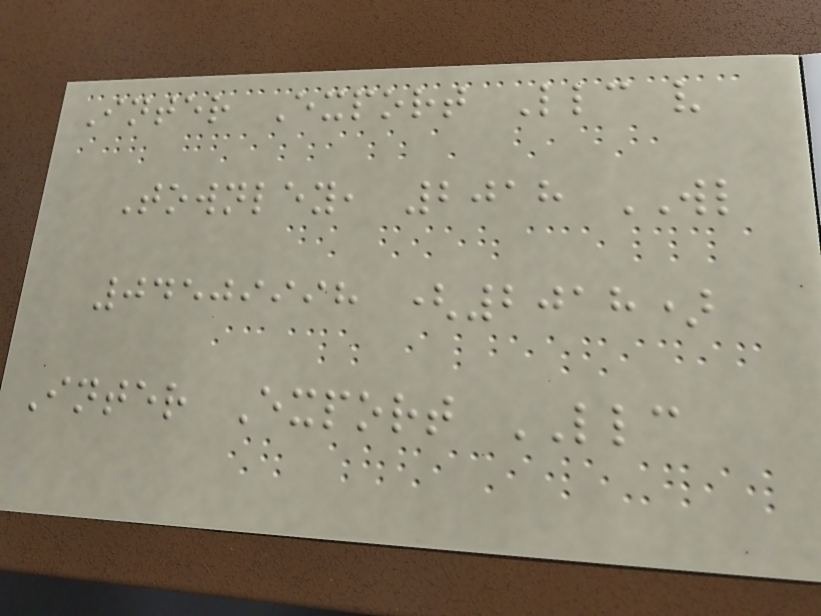Inter Export Llc v
Townley, 2018 WL
04509998 (2018)
Inter Export LLC
